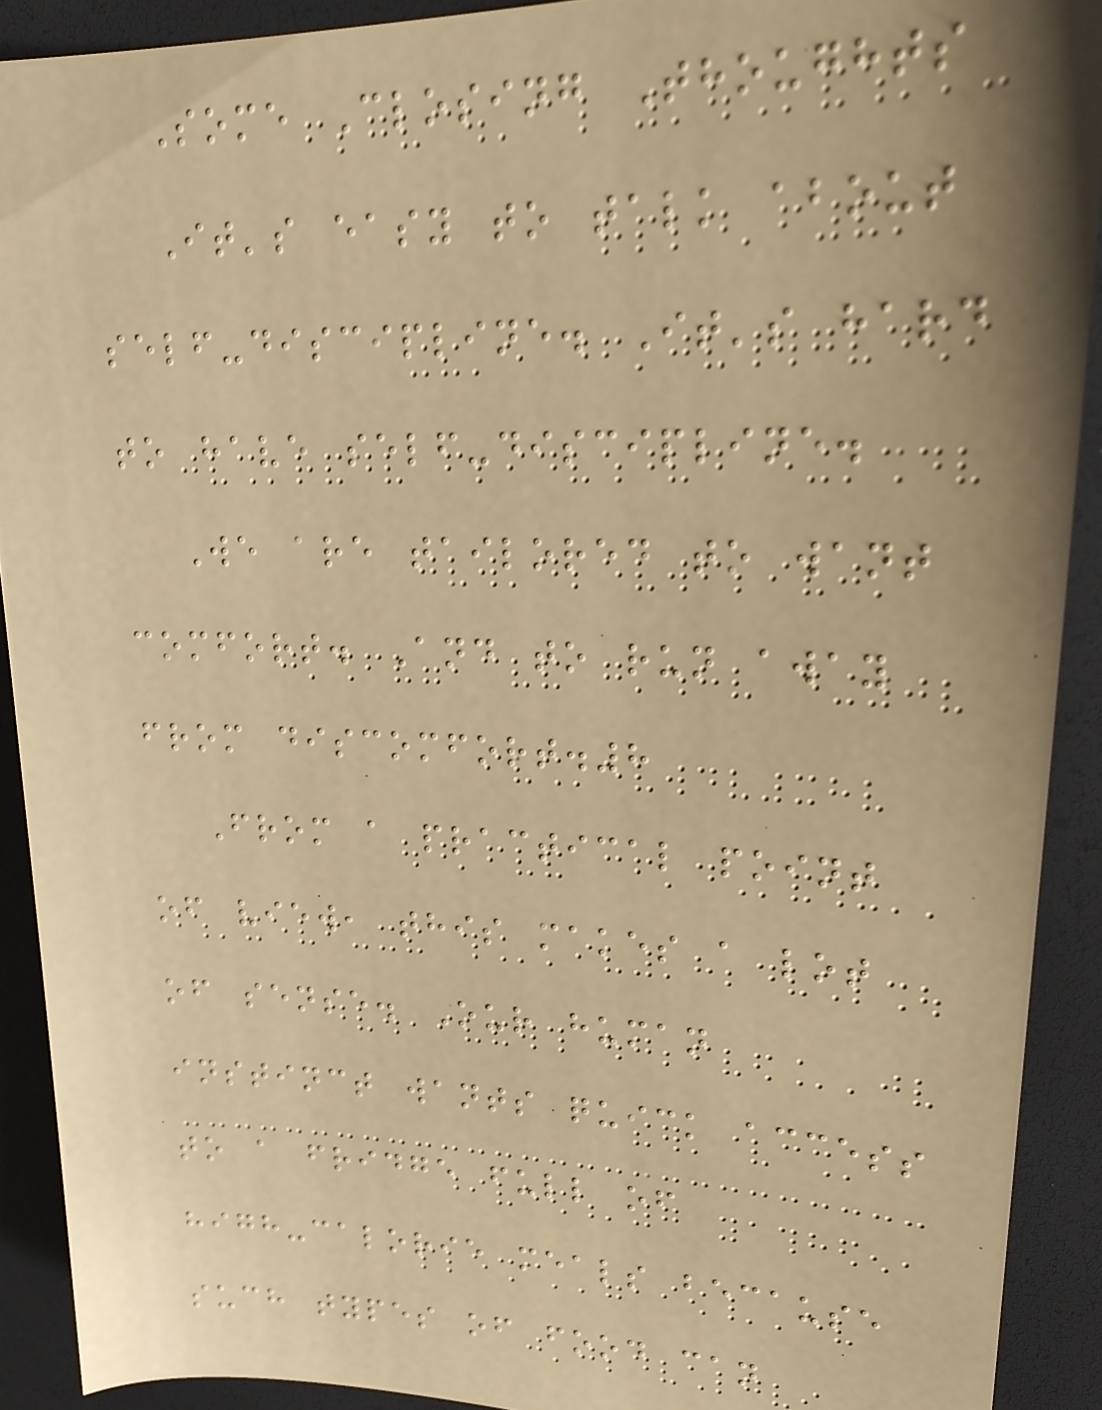Some Closing Thoughts
It's easy to talk about
self-discipline. It's hard
to have self-discipline.
We are tailored to want
comfort. And to run away
from discomfort.8
From a practical point
of view, this makes a lot
of sense. Our human
instinct wants quick access
to a fridge full of
high-calorie meals because
such types of food can
